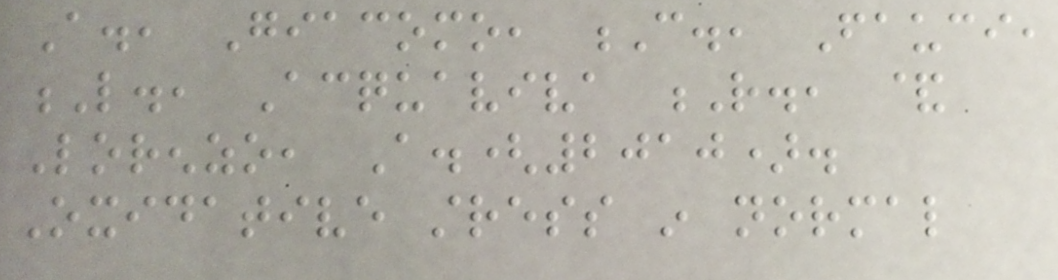A., Giacomo, C., Fauci,
L., Acquaviva R., &
Lorenzo, A.(2010).
Oxidative stress in normal
